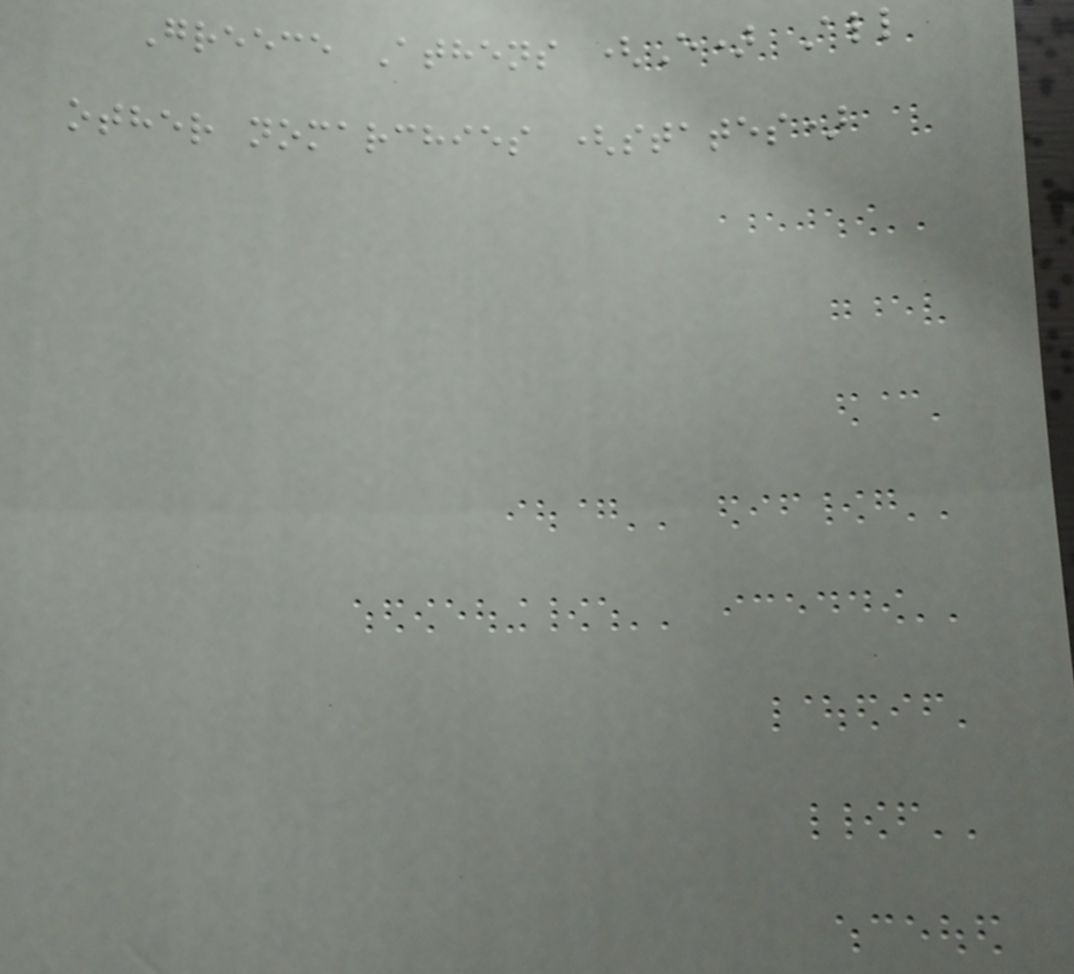Greece Athens (E) All
other nomarchies (states)
